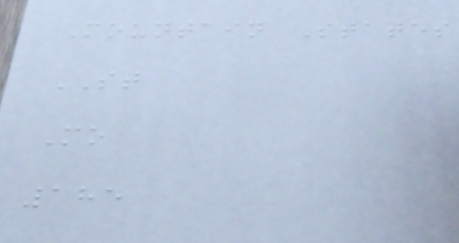Mountain States
ST
Mo
185
